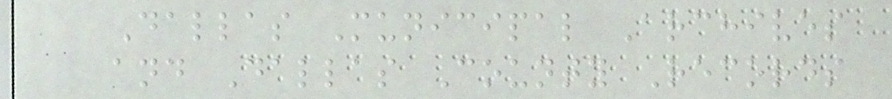Dallas Municipal Archives
and Dallas County Records
